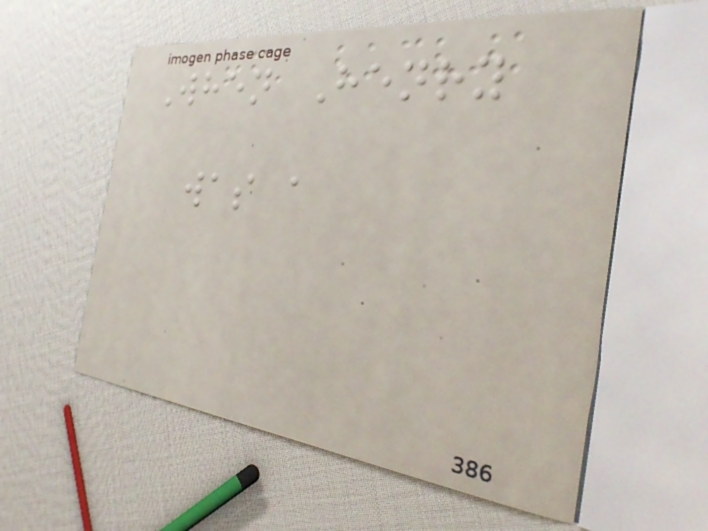When Henry
was a
